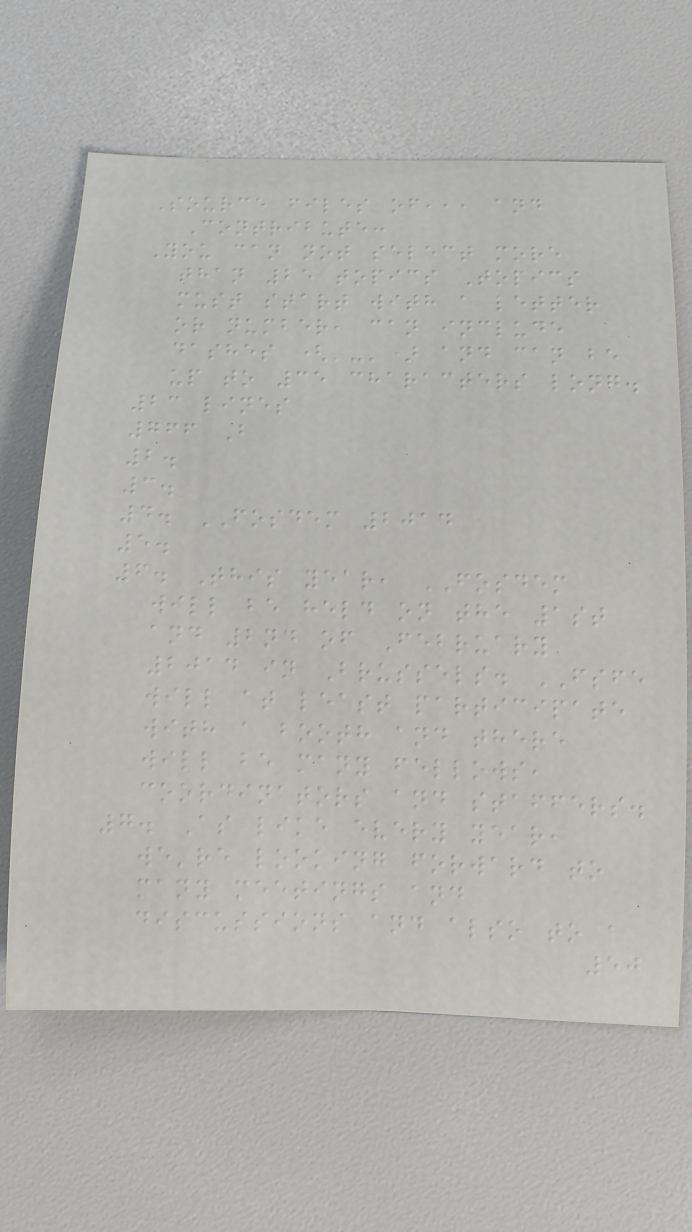Source files of,,, and
Contribute:
You can not select more
than 25 topics Topics
must start with a letter
or number, can include
dashes ('-') and can be
up to 35 characters long.
23 lines
766 B
2.
3.
4. FOSDEM 2014
5.
6. This year, FOSDEM
will be held on the 1st
and 2nd of February
2014 in Brussels. FSFE
will at least participate
with a booth and there
will be many fellows,
coordinators and staffers.
7. As like every year,
we're looking forward to
many meetings and
discussions and also to a
50
